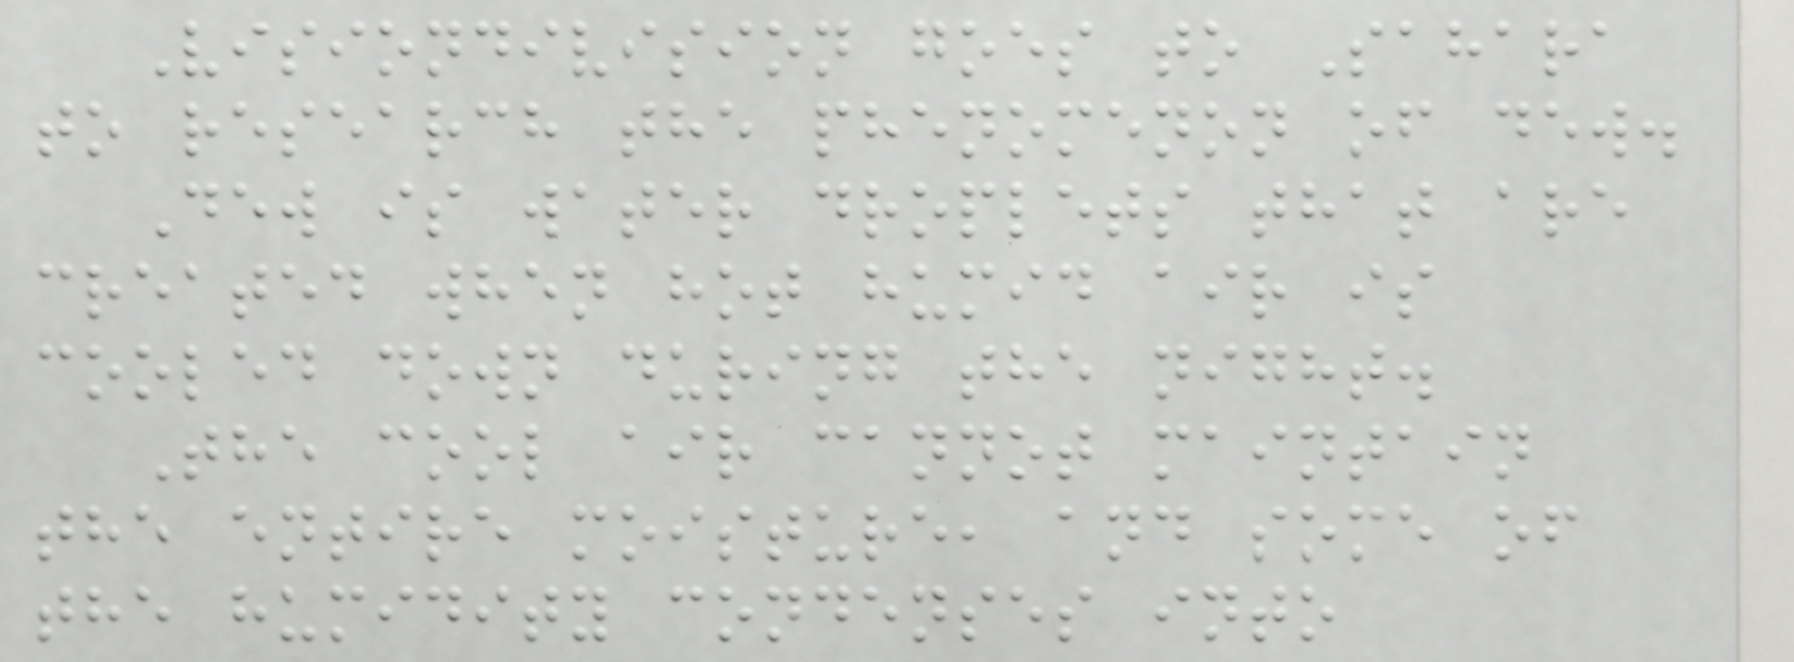Visiondivision goes to Sahara
to research the phenomenon of dew.
Dew is water droplets that are
created when hot humid air is
cooled down during the night.
The cool air cannot maintain
the entire moisture, and some of
the humidity condenses into
